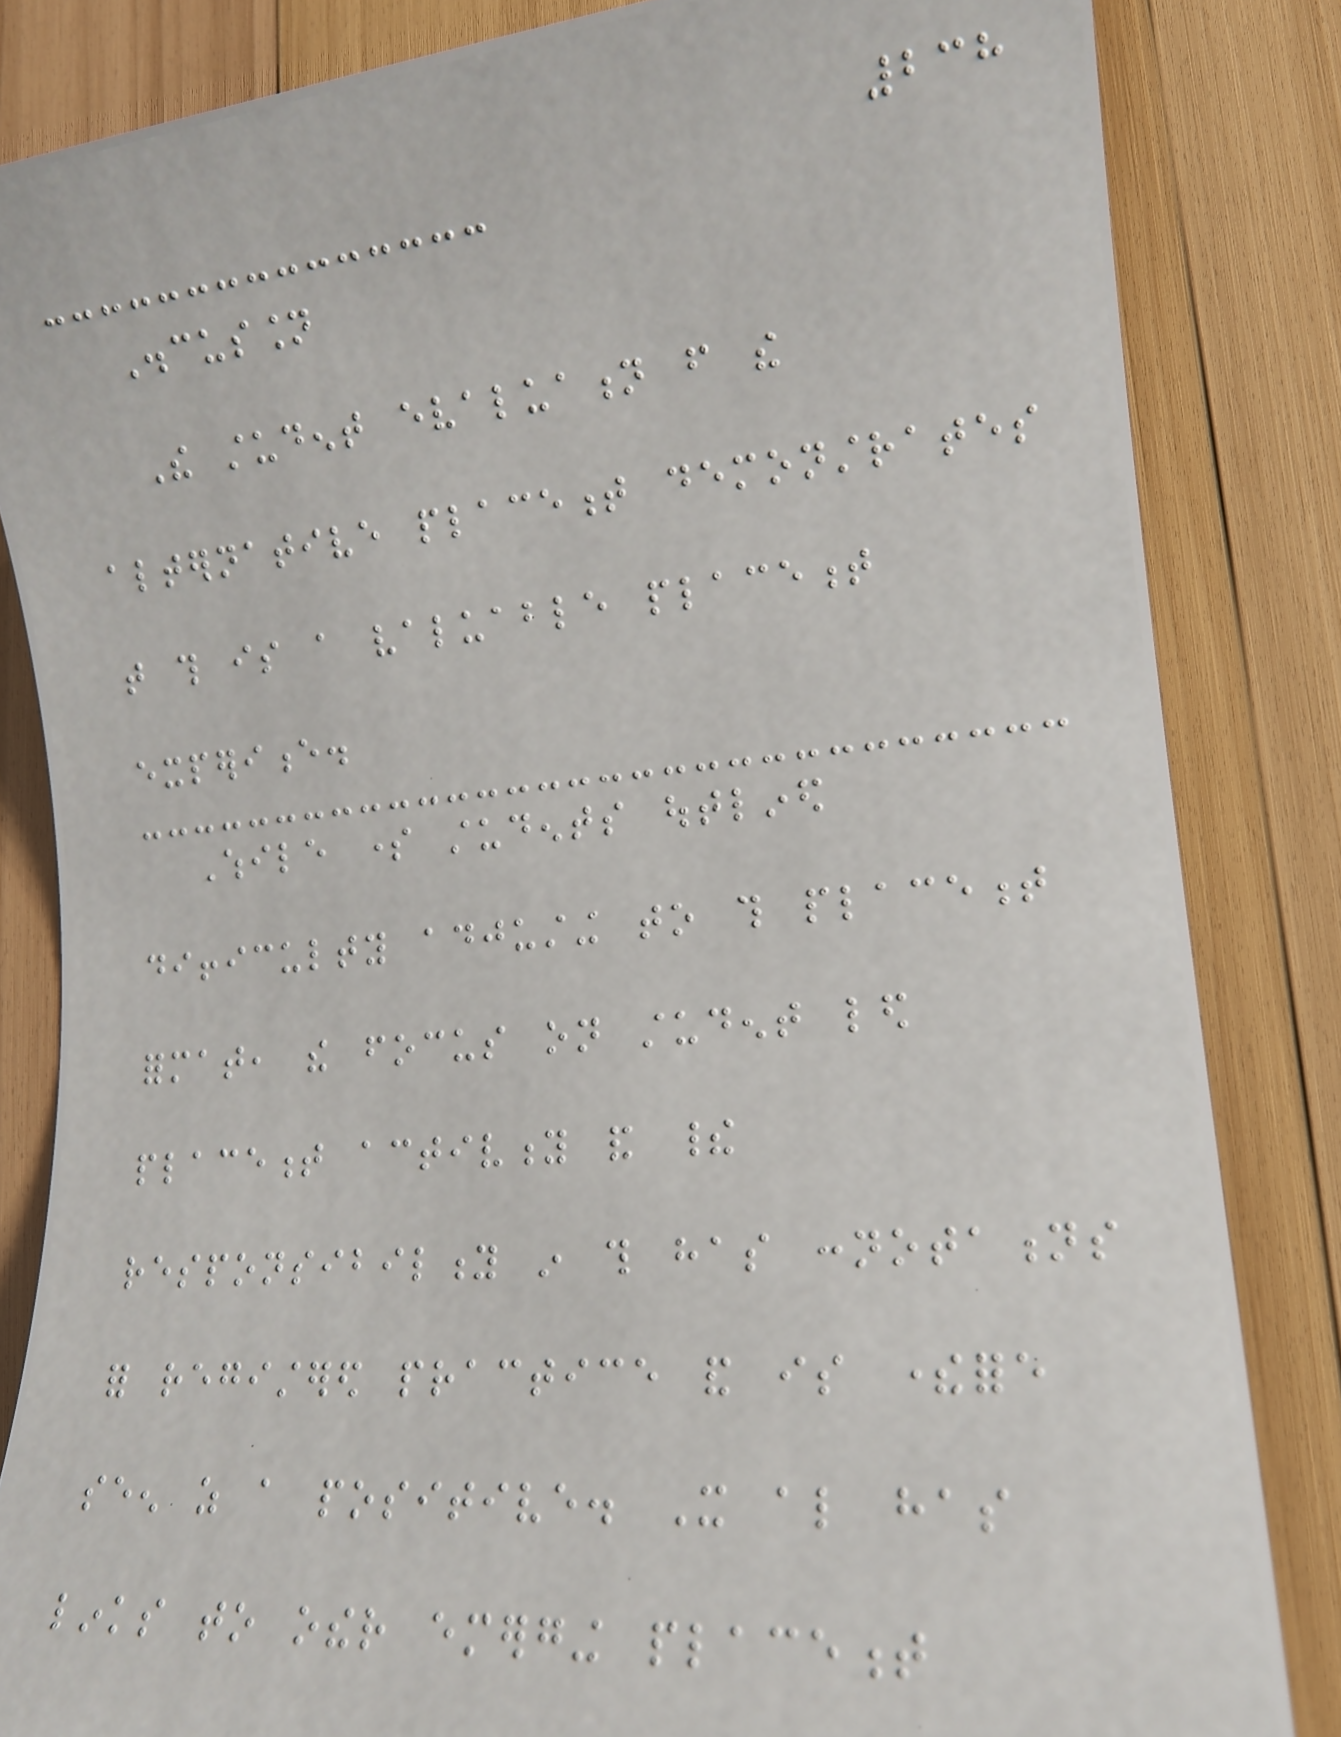238
Discussion
The student evaluation from the
alternative placement demonstrates
that this is a valuable placement
experience.
While some students outlined
difficulty adjusting to this placement
format, the focus on student led
placement activity and their
responsibility in this has connotations
for registered practice and is therefore
seen as a positive. It also has
links to other emerging placement
